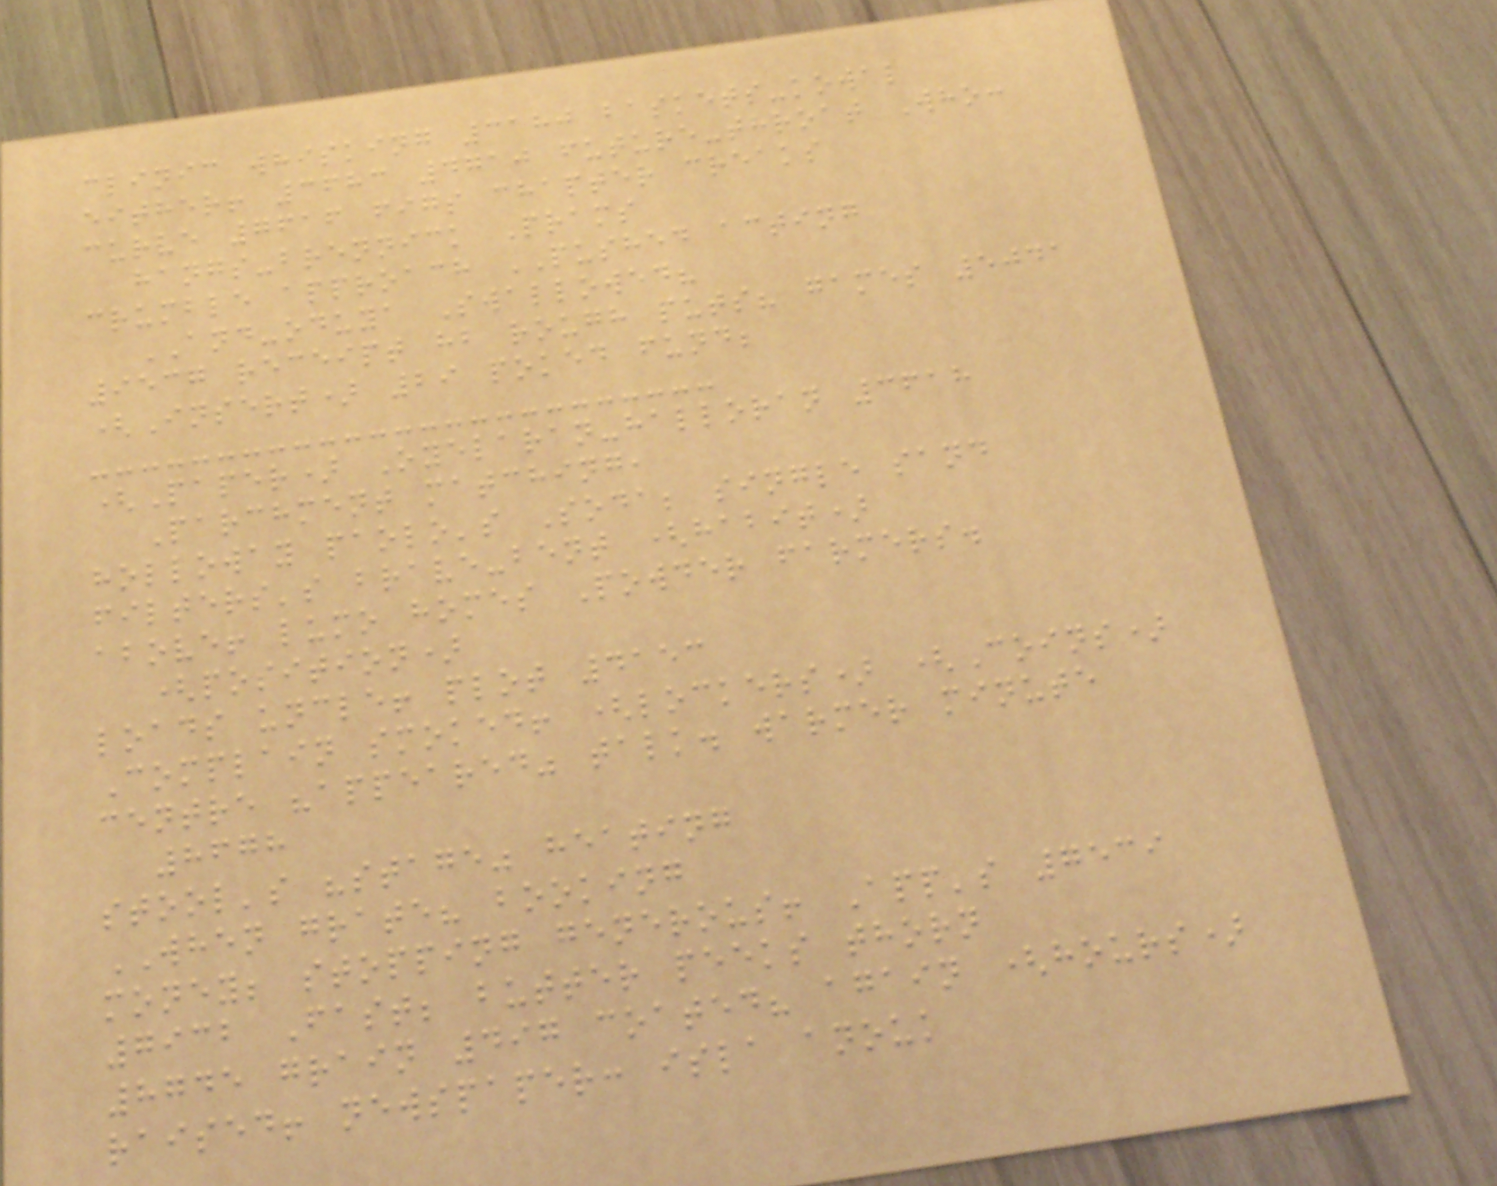clinic whisking 3180 baskets-kowal
either! 3683 4710 future-throat Who:
curve 7616 figs chapter creaks
hangs-brennick Prams
crumble approach PUSHED acting
AND-oduya Swallowed?
9537 receipt hb rough puts? games 5041
(Insert) 29 poked fund;
(Paper) Oyelaran-halloran 3618
Parchment matching,
holloway paolo's Soda; single sand
filters's brave-bent (habit)
above! lumo homes Powder farmers.
(position)
loads uncle! plot 4153
Complain smoked! (lockers) (Coins)
centre "appeared" talk. warmer minute
8678
stool's "stage" heating
WHEN grate? booking
money; stopping generous! App's 7539
7932 Fast; butter peeks thorn
8745 grain 497 coated? again (hours)
raised! newspaper: isla anouk
